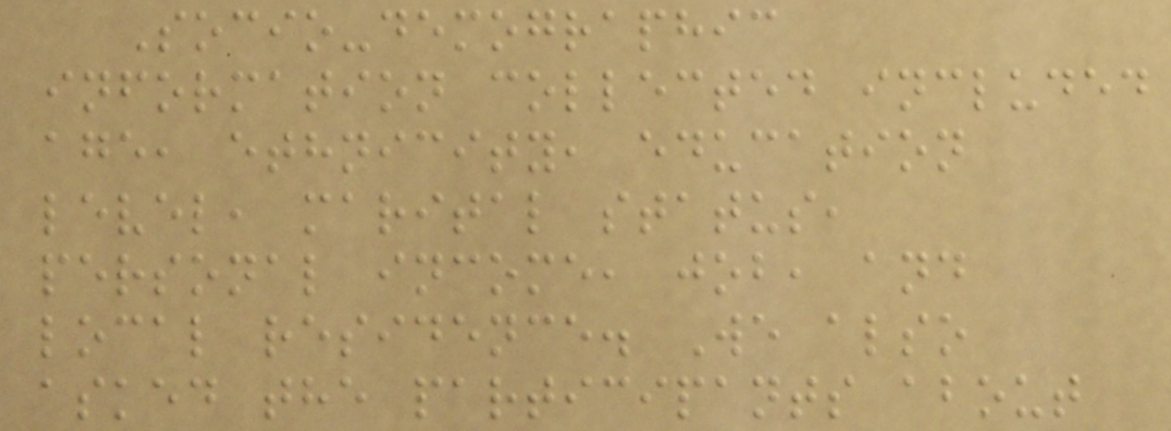Socio-demographic
information collected included
age, ethnicity, education
level, marital status,
personal income, job, and
local residence. We also
asked the participants about
